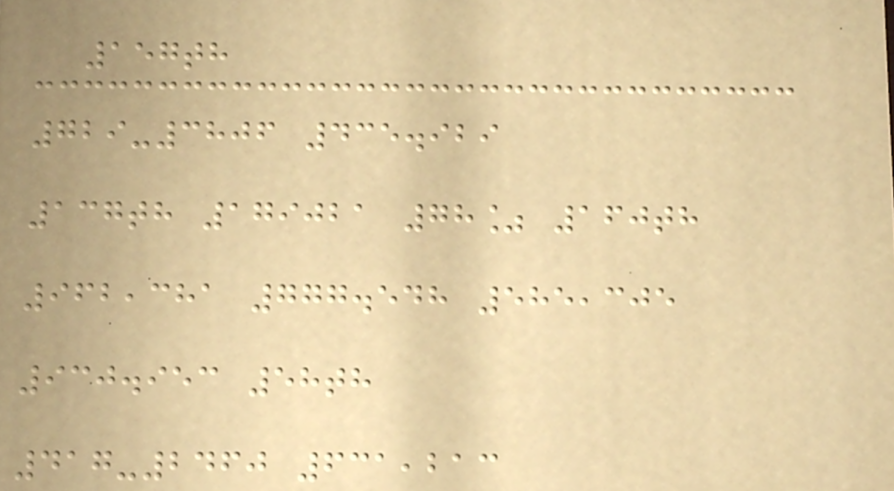157th
729-3806 435.929
137th 179021 78% 160th
962,381 777.548 585,305
930.953 58th
417-2460 631,213
